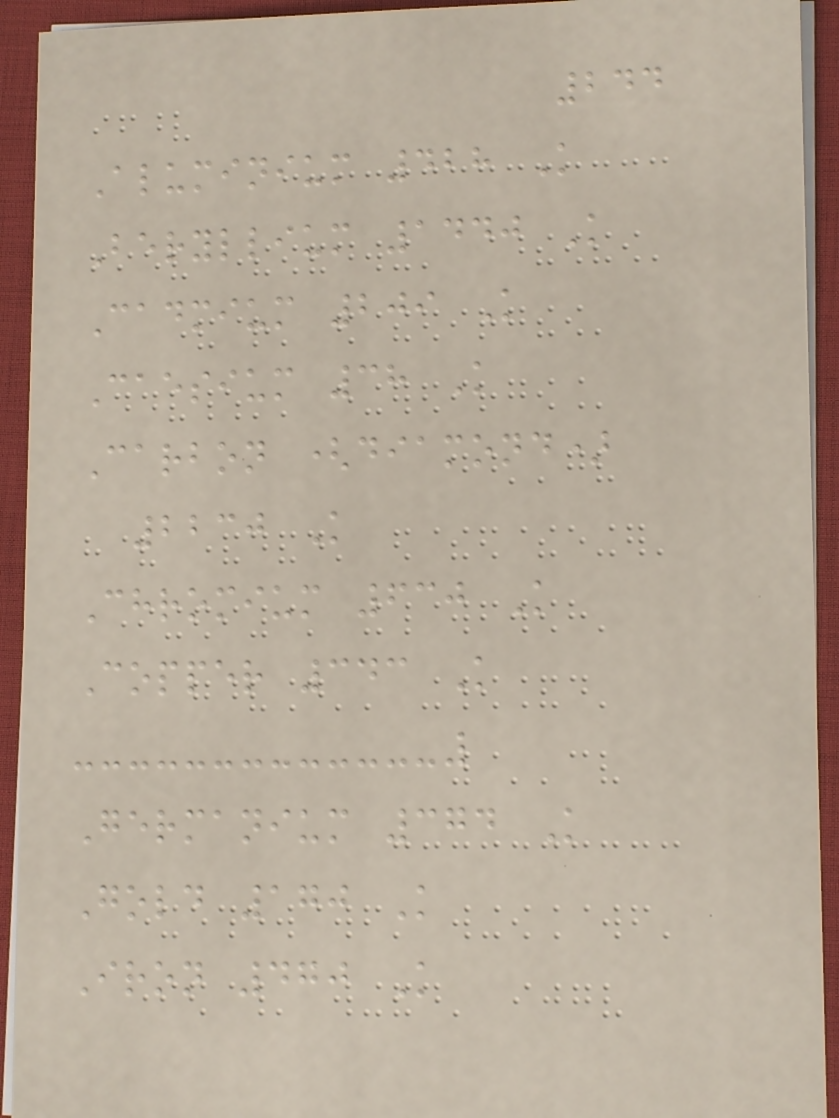244
Aluminium 428 K
Beryllium 1440 K
Cadmium 209 K
Caesium 38 K
Carbon (diamond)
2230 K
Chromium 630 K
Copper 343 K
Germanium 374 K
Gold 170 K
Iron 470 K
